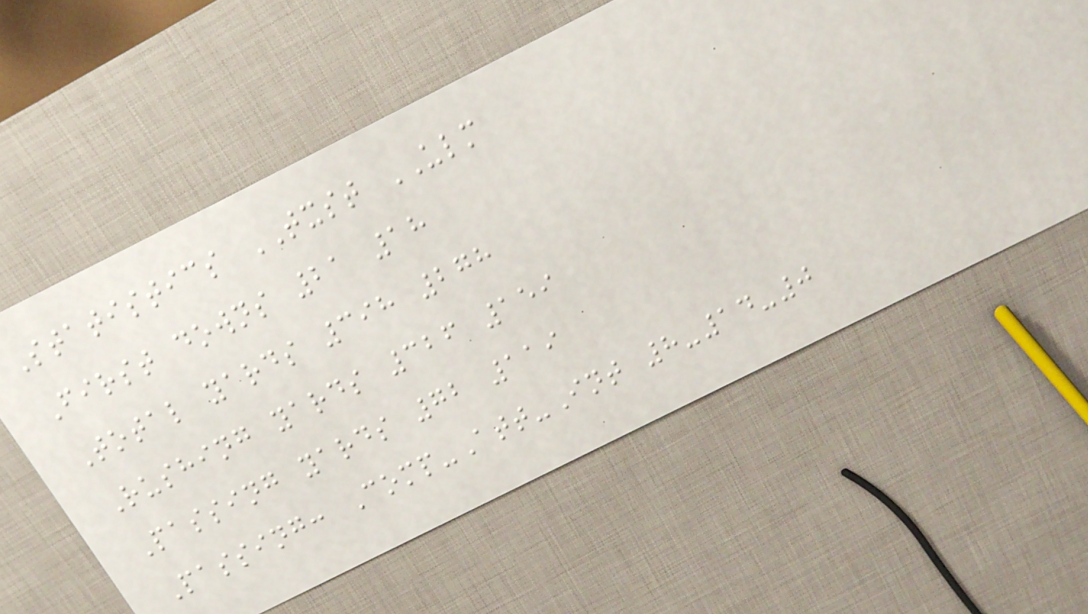Statistics TXST ULM
First downs 21 18
Total yards 398 278
Rushing yards 326 159
Passing yards 72 119
Passing: Comp-Att-Int 8-14-0
